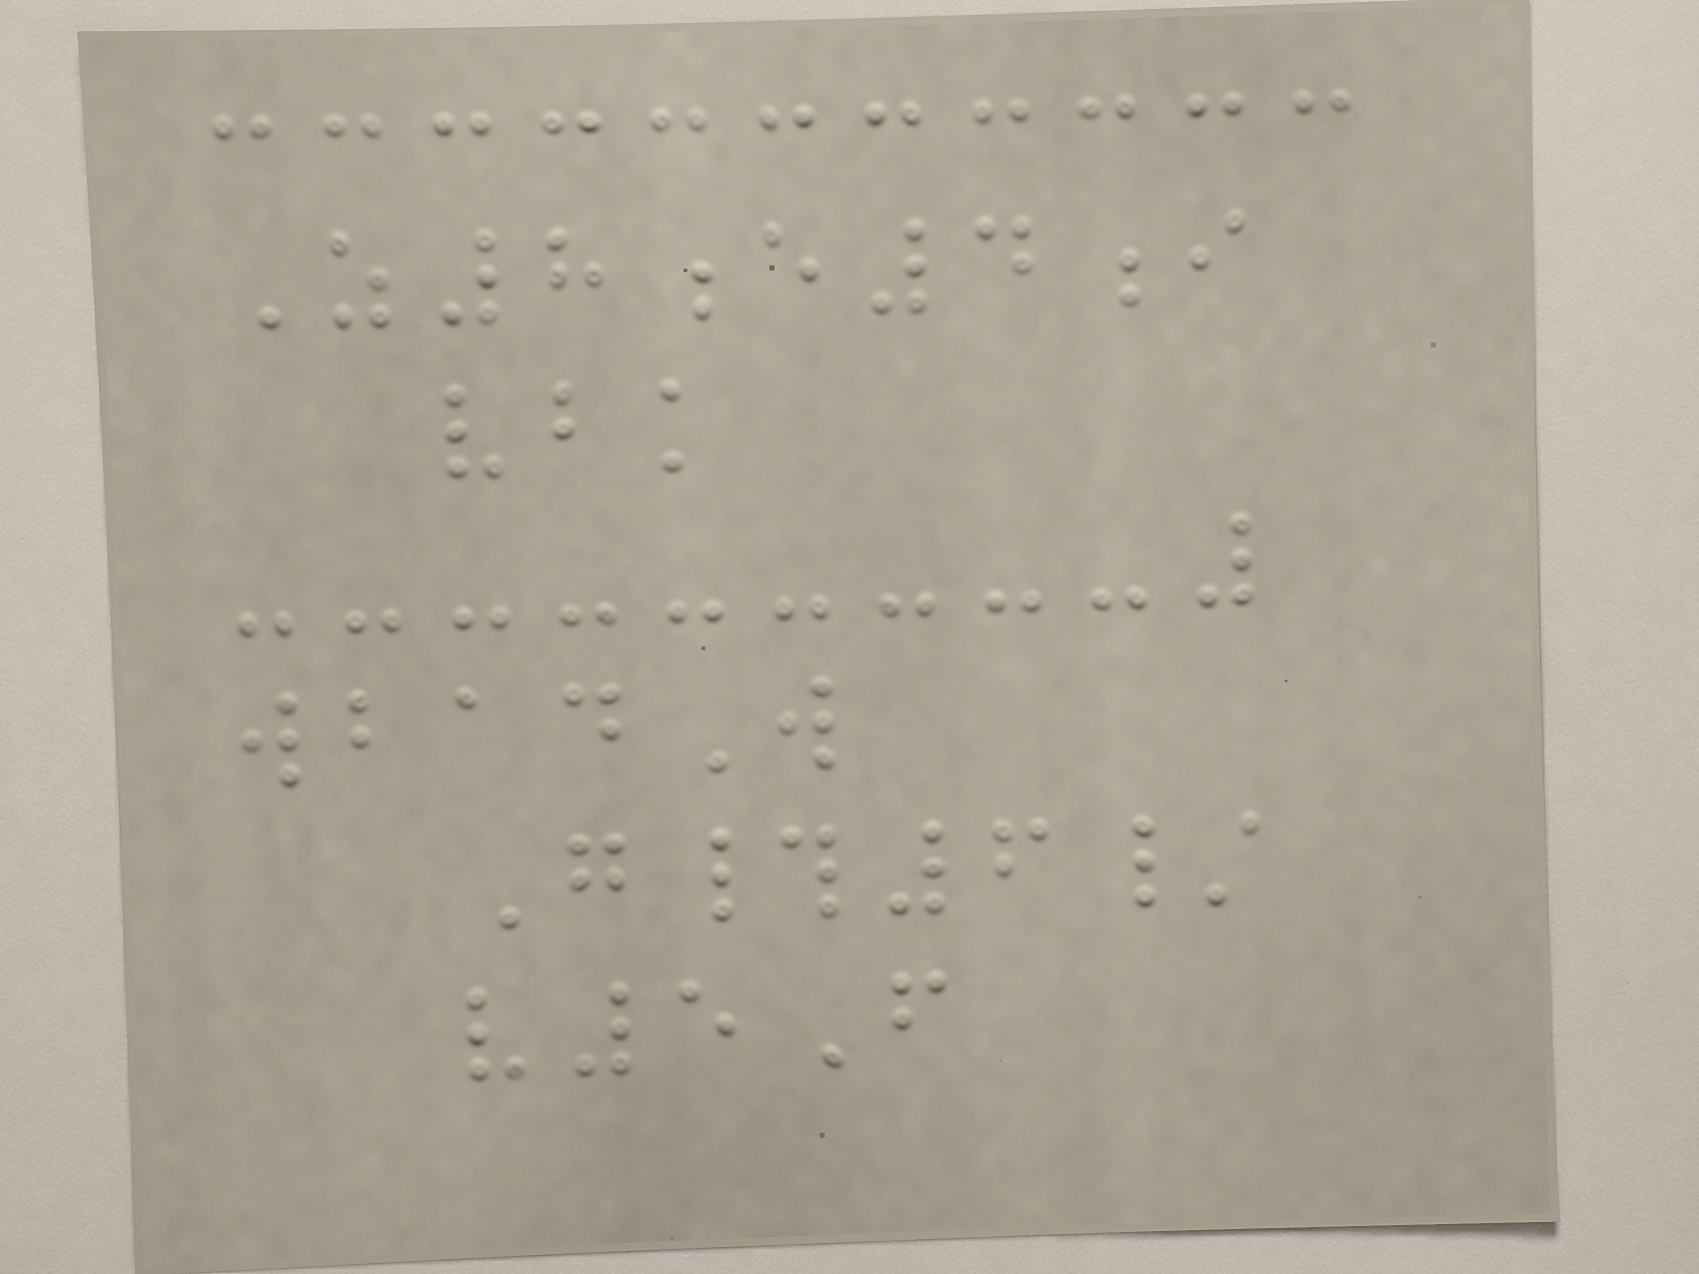Z8e4i
vbk
wbadW
G#6/
v5F
